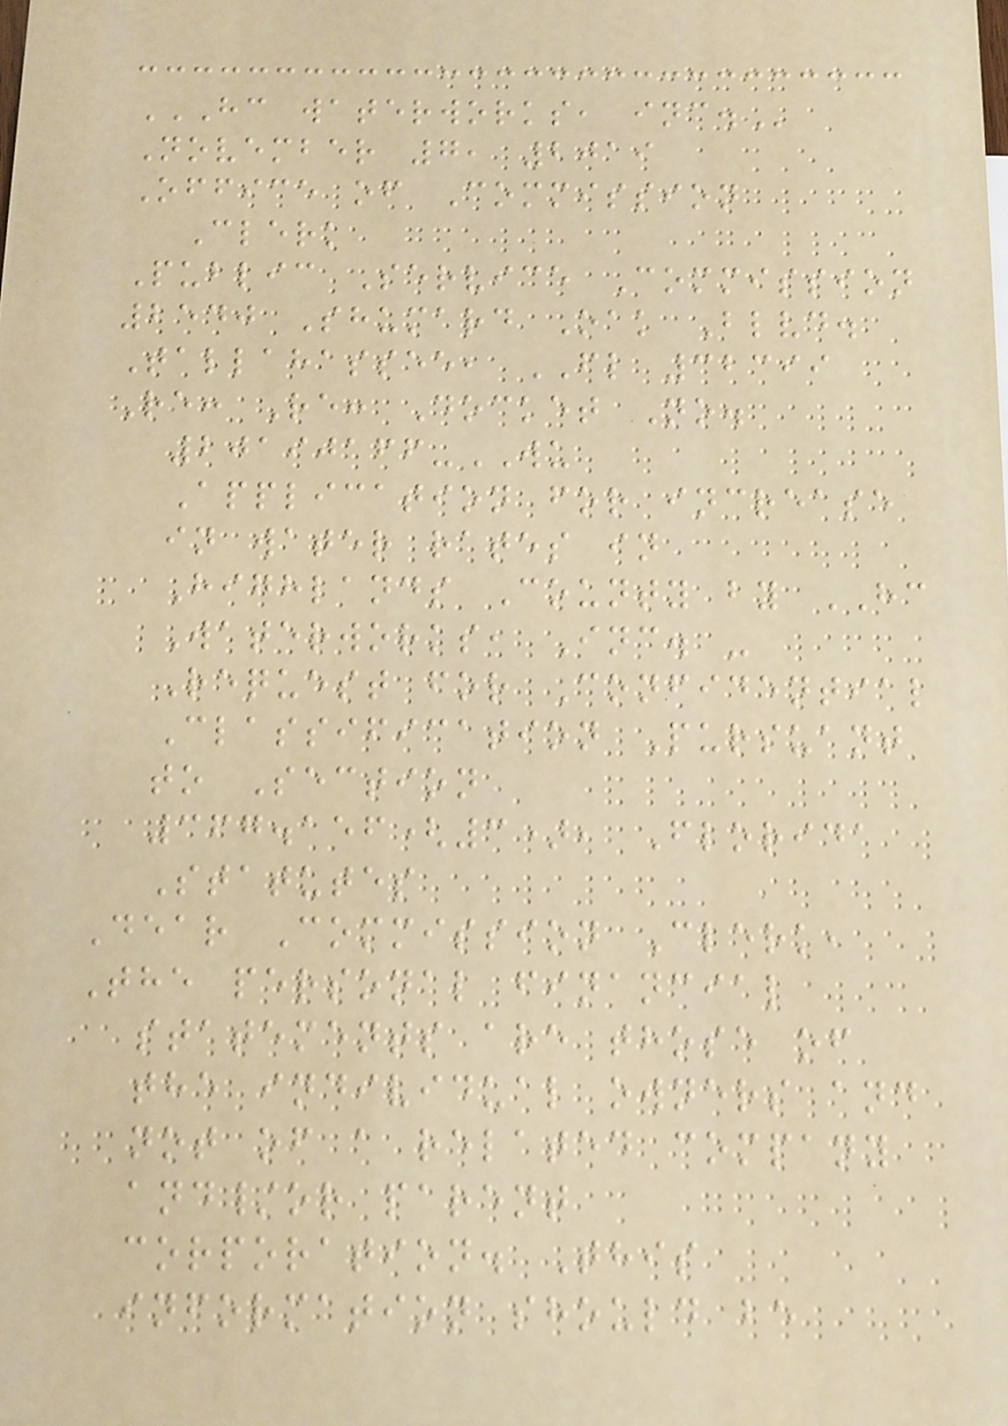HC WATERWORKS, INC.
November 7, 2019
Office of Commission
Clerk
Public Service Commission
2540 Shumard Oak Blvd.
Tallahassee, FL 32399
Re: Re: Docket No.
20190166-WU
Application for increase
in water rates in
Highlands County by HC
Waterworks, Inc. -
Request for Confidential
Classification Pursuant
to Section
367.156(3), Florida
Statutes
Dear Commission Clerk,
The personal financial
statements are those of
the individual owners and
not of a related company
and/or parent
corporation. This
information should be
